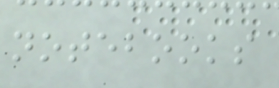notebooks
